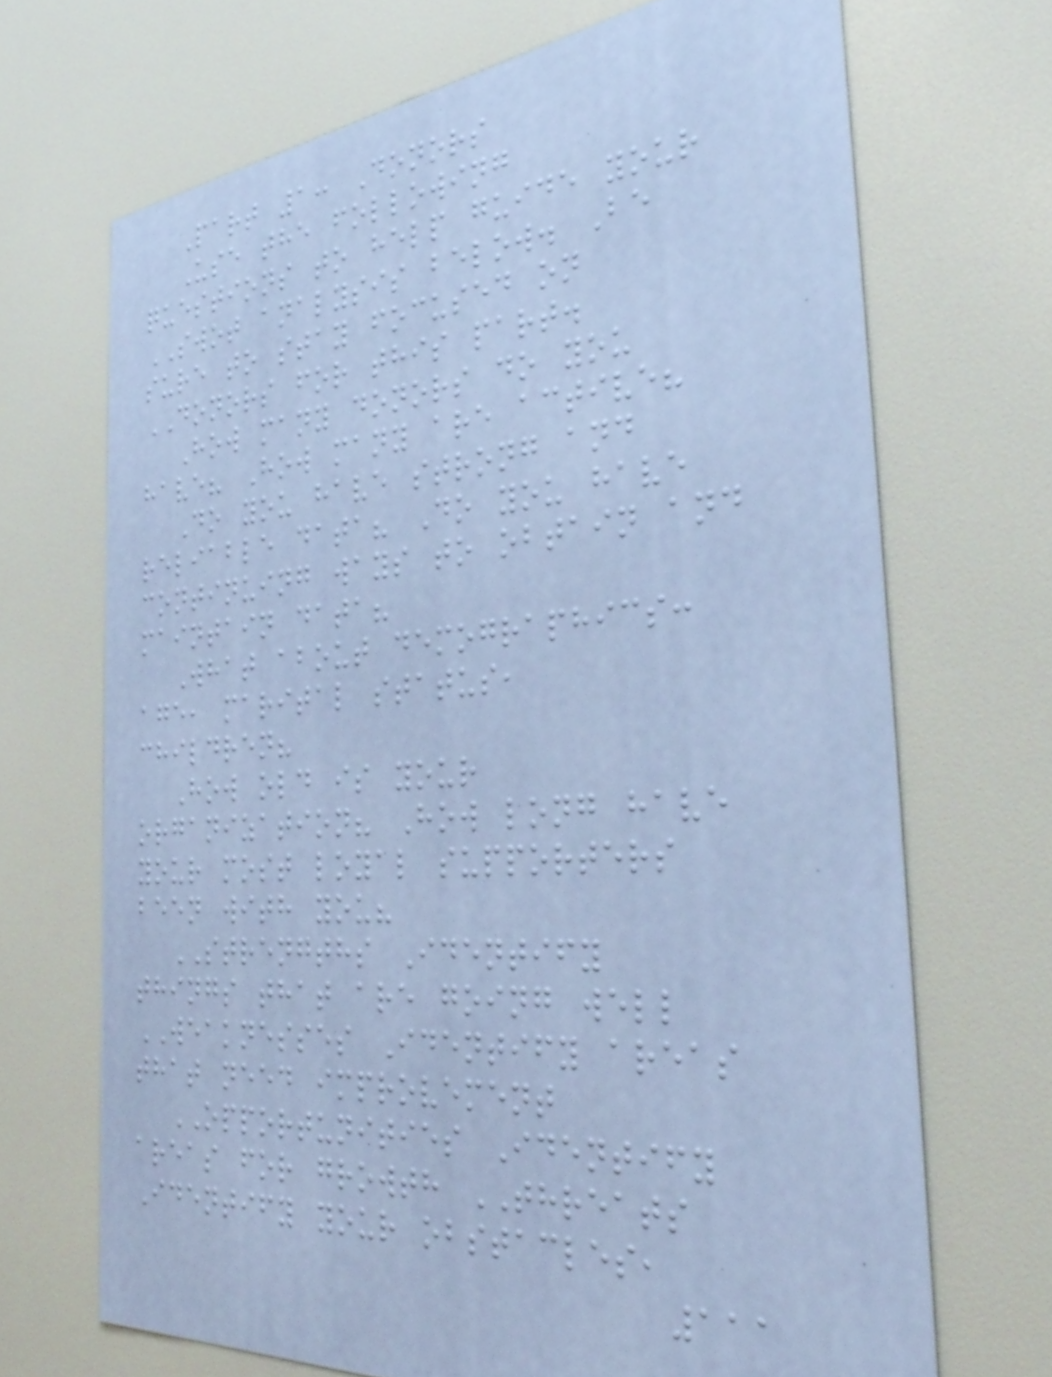Part 1: Donors
Use the following
questions to help guide your
SWOT analysis below. Be
sure to stay focused on
DONORS for this part.
How many donors do you
have? How many are active?
Do you have strong and
reliable data? Do you have
continuing ways to obtain and
maintain data?
What about demographics:
age, marital status,
children?
How old is your
organization? How long have
your most loyal supporters
been with you?
STRENGTHS Identify
things that are going well
WEAKNESSES Identify areas
that need improvement
OPPORTUNITIES Identify
areas for growth THREATS
Identify your obstacles,
111
